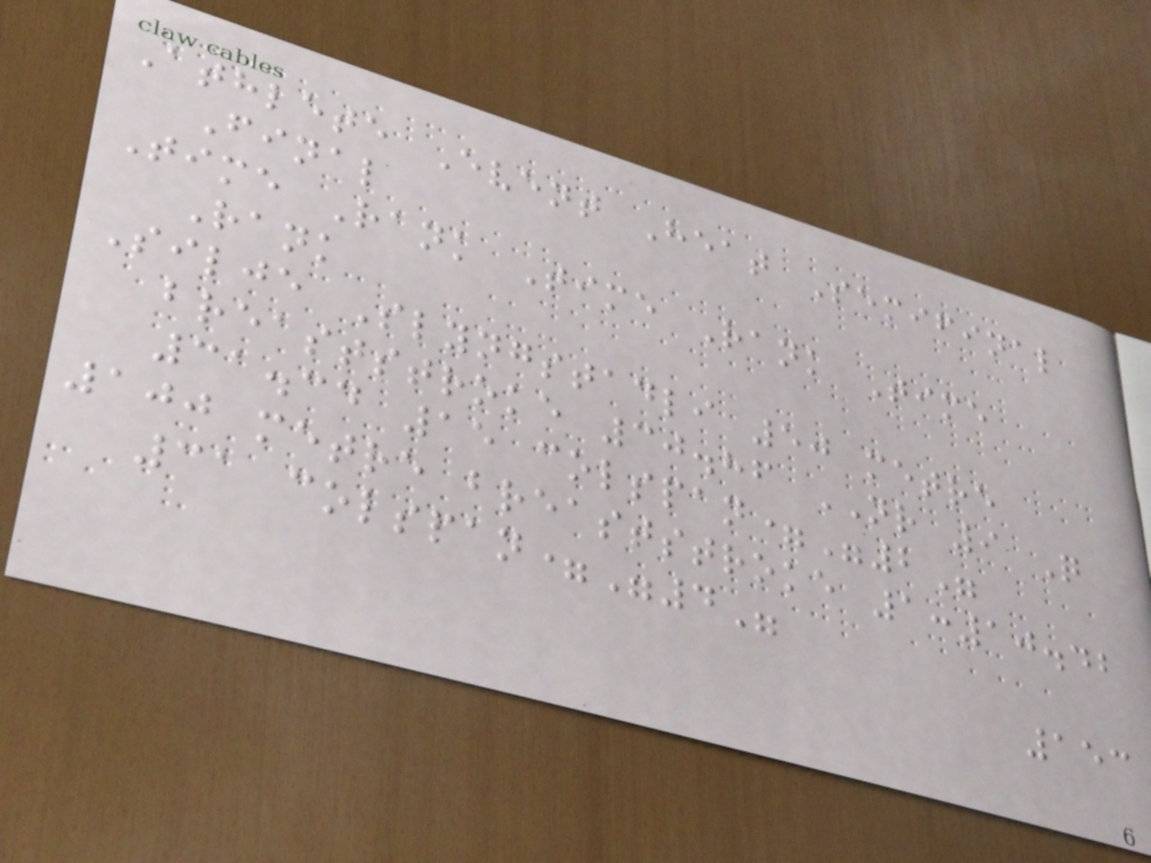Athlete Event Heat Semifinal
Final
Time Rank Time Rank Time
Rank
Silje Slyngstadli 50 metre
breaststroke 30.86 NR 9 Q
31.34 15 colspan="2"
100 metre breaststroke 1:10.42
31 colspan="4"
153
